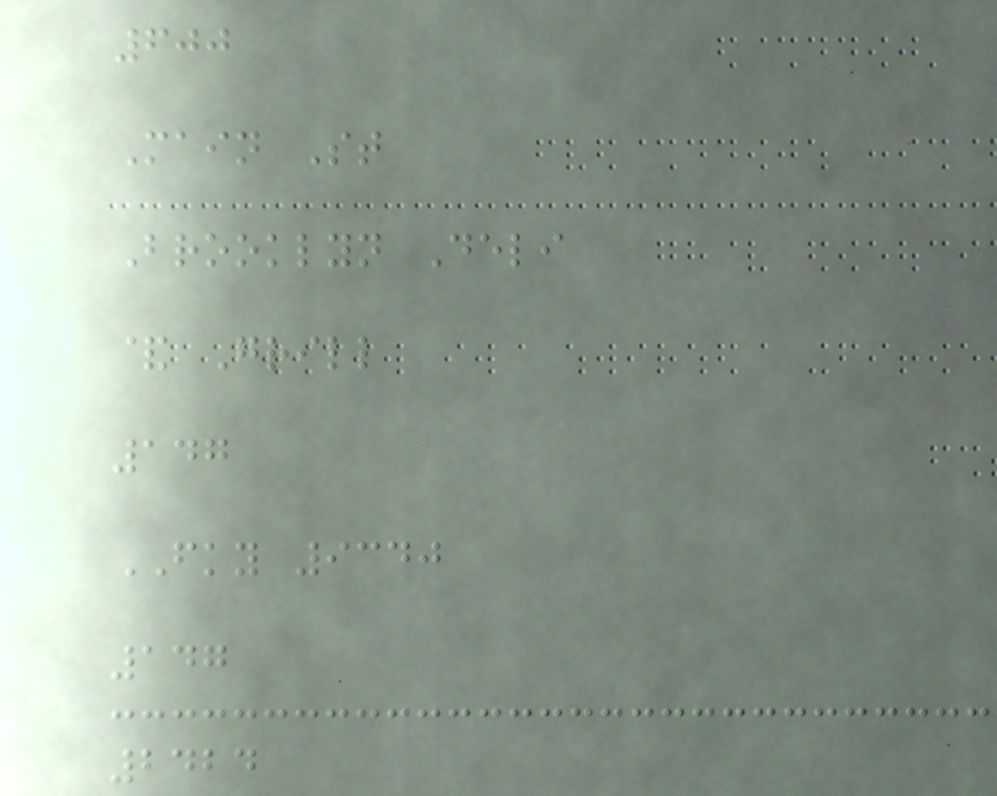600
Main St
Brooklyn Deli
& Grill
147
FKY 9340
147
2424
